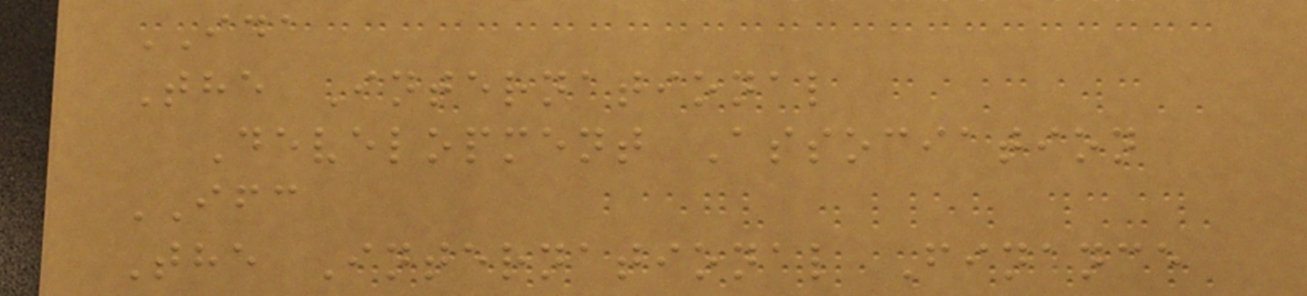IDA
The International
Development Association
IFC
The International Finance
